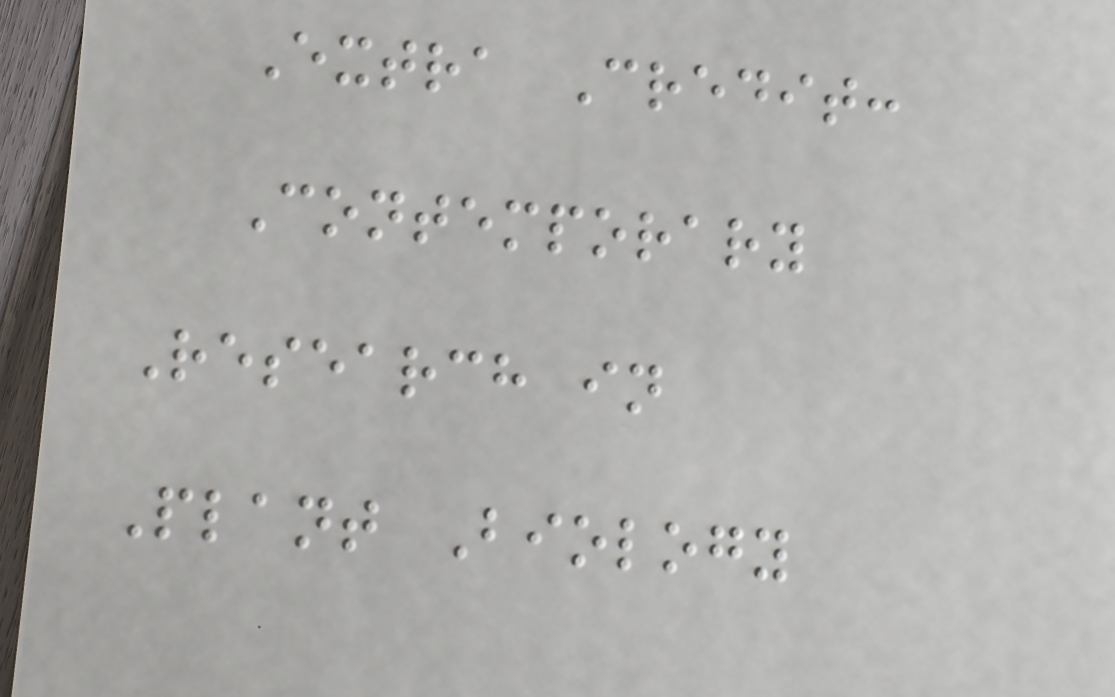Extra Credit:
Contemporary
Research in
Plant Biology
